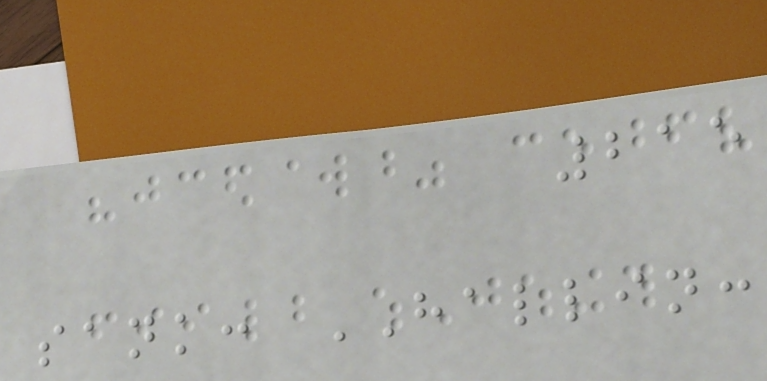215
sank: HALLIN:
